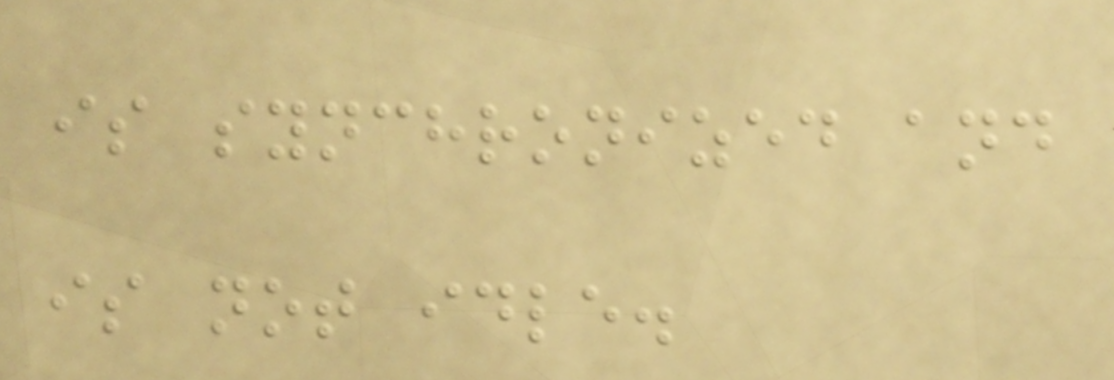is synchronized and
is not idle.
